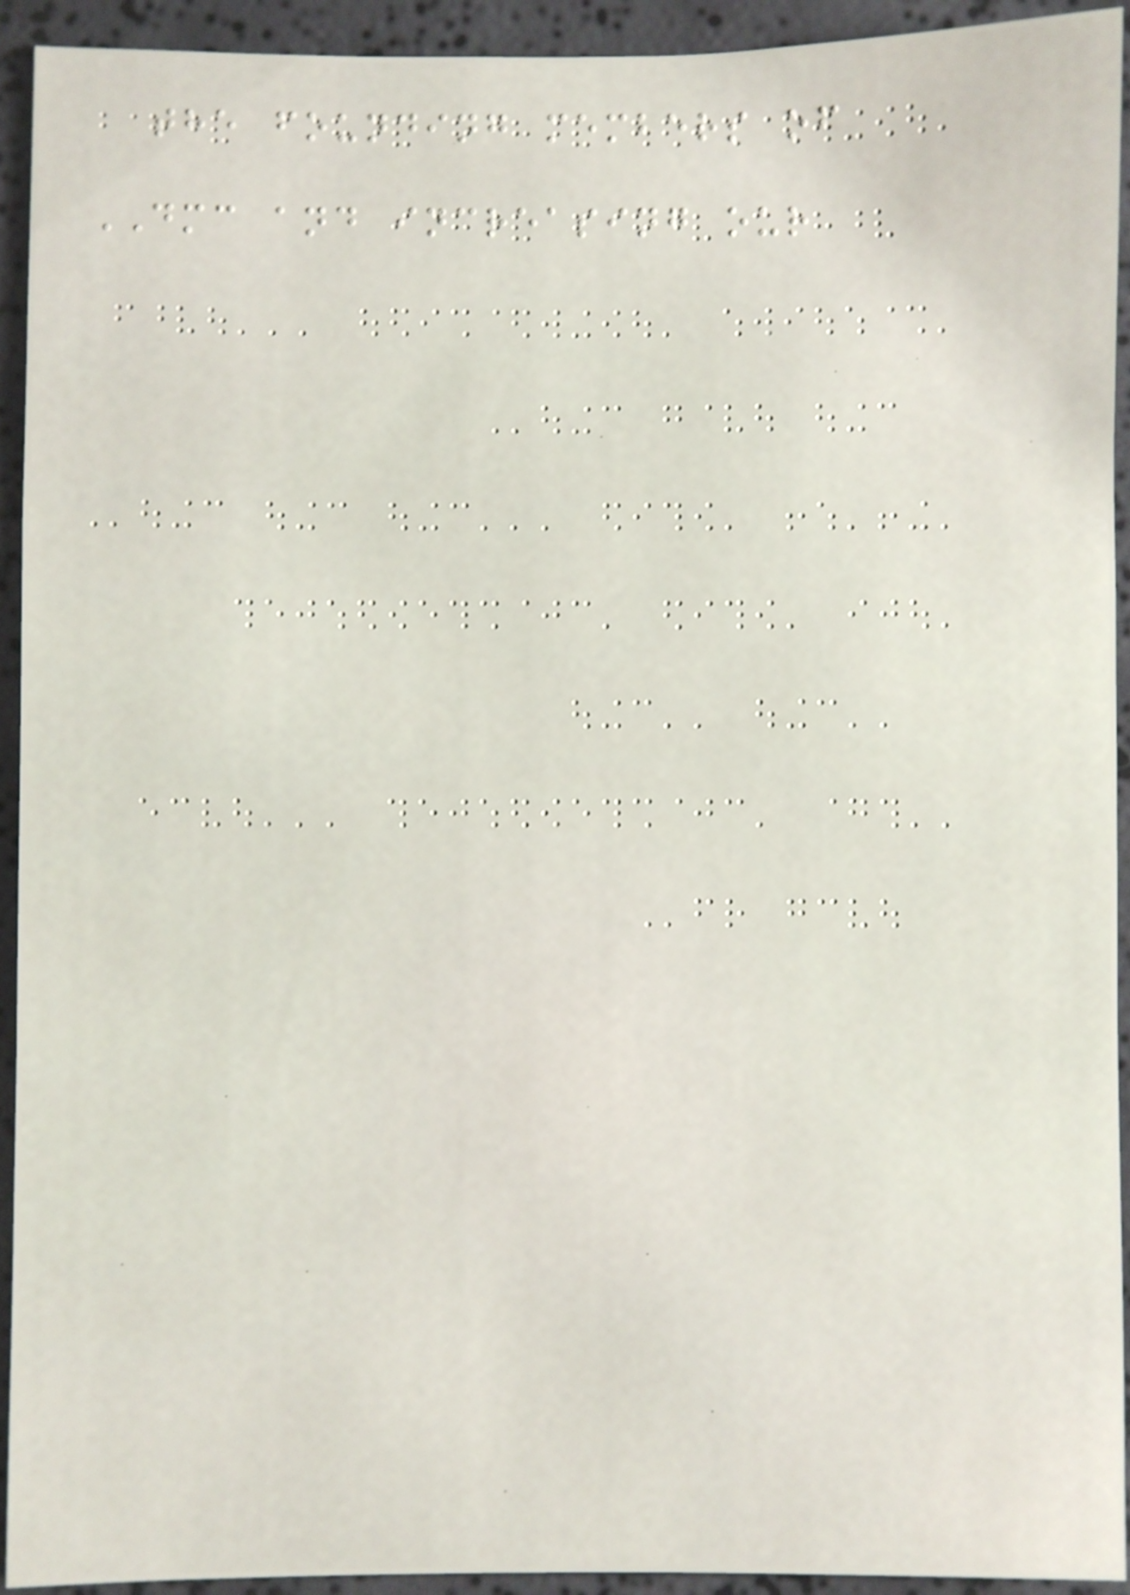the founding members of
DMC and increasing our
